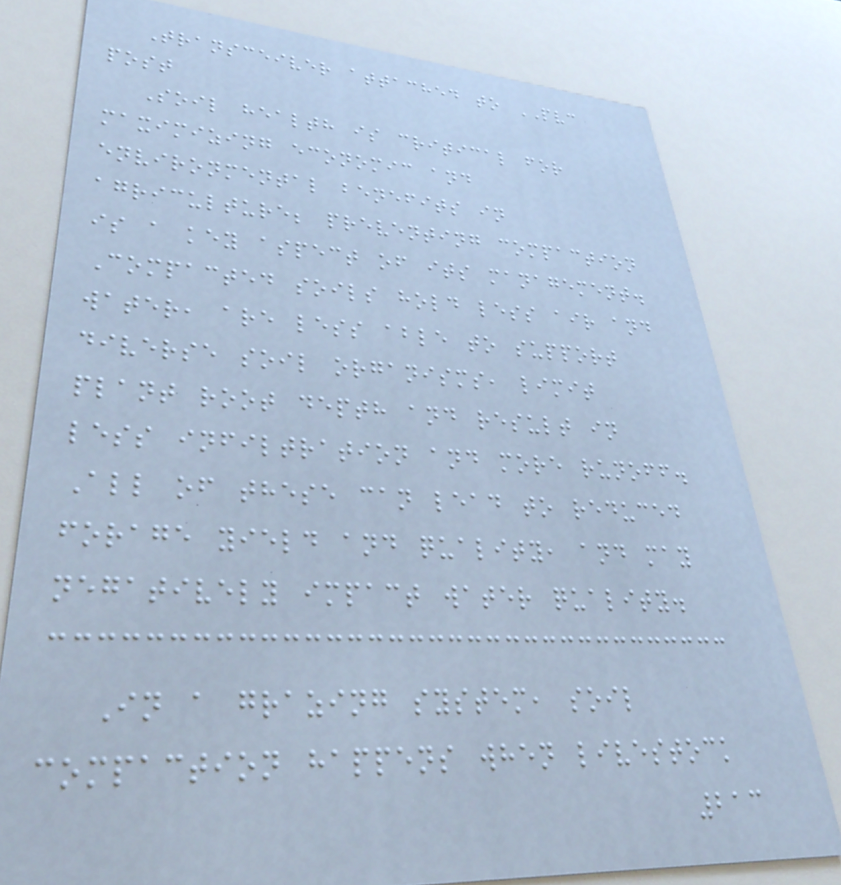Transceiver attached to PVC
post
Soil health is critical for
maximizing economic and
environmental benefits in
agriculture; preventing compaction
is a key aspect of its management.
Compacted soils hold less air and
water, are less able to support
diverse soil organisms, limit
plant root depth and result in
less infiltration and more runoff.
All of these can lead to reduced
forage yield and quality, and may
negatively impact water quality.
In a grazing system, soil
compaction happens when livestock
213
